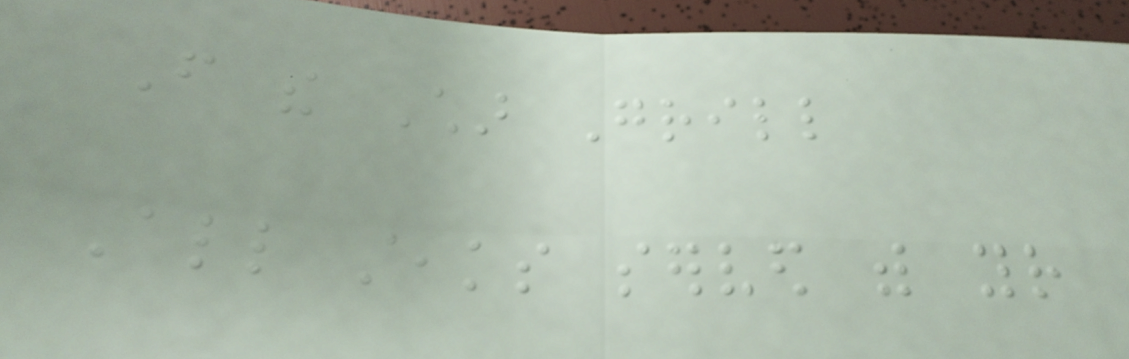From the Char Grill
All steaks served with your
